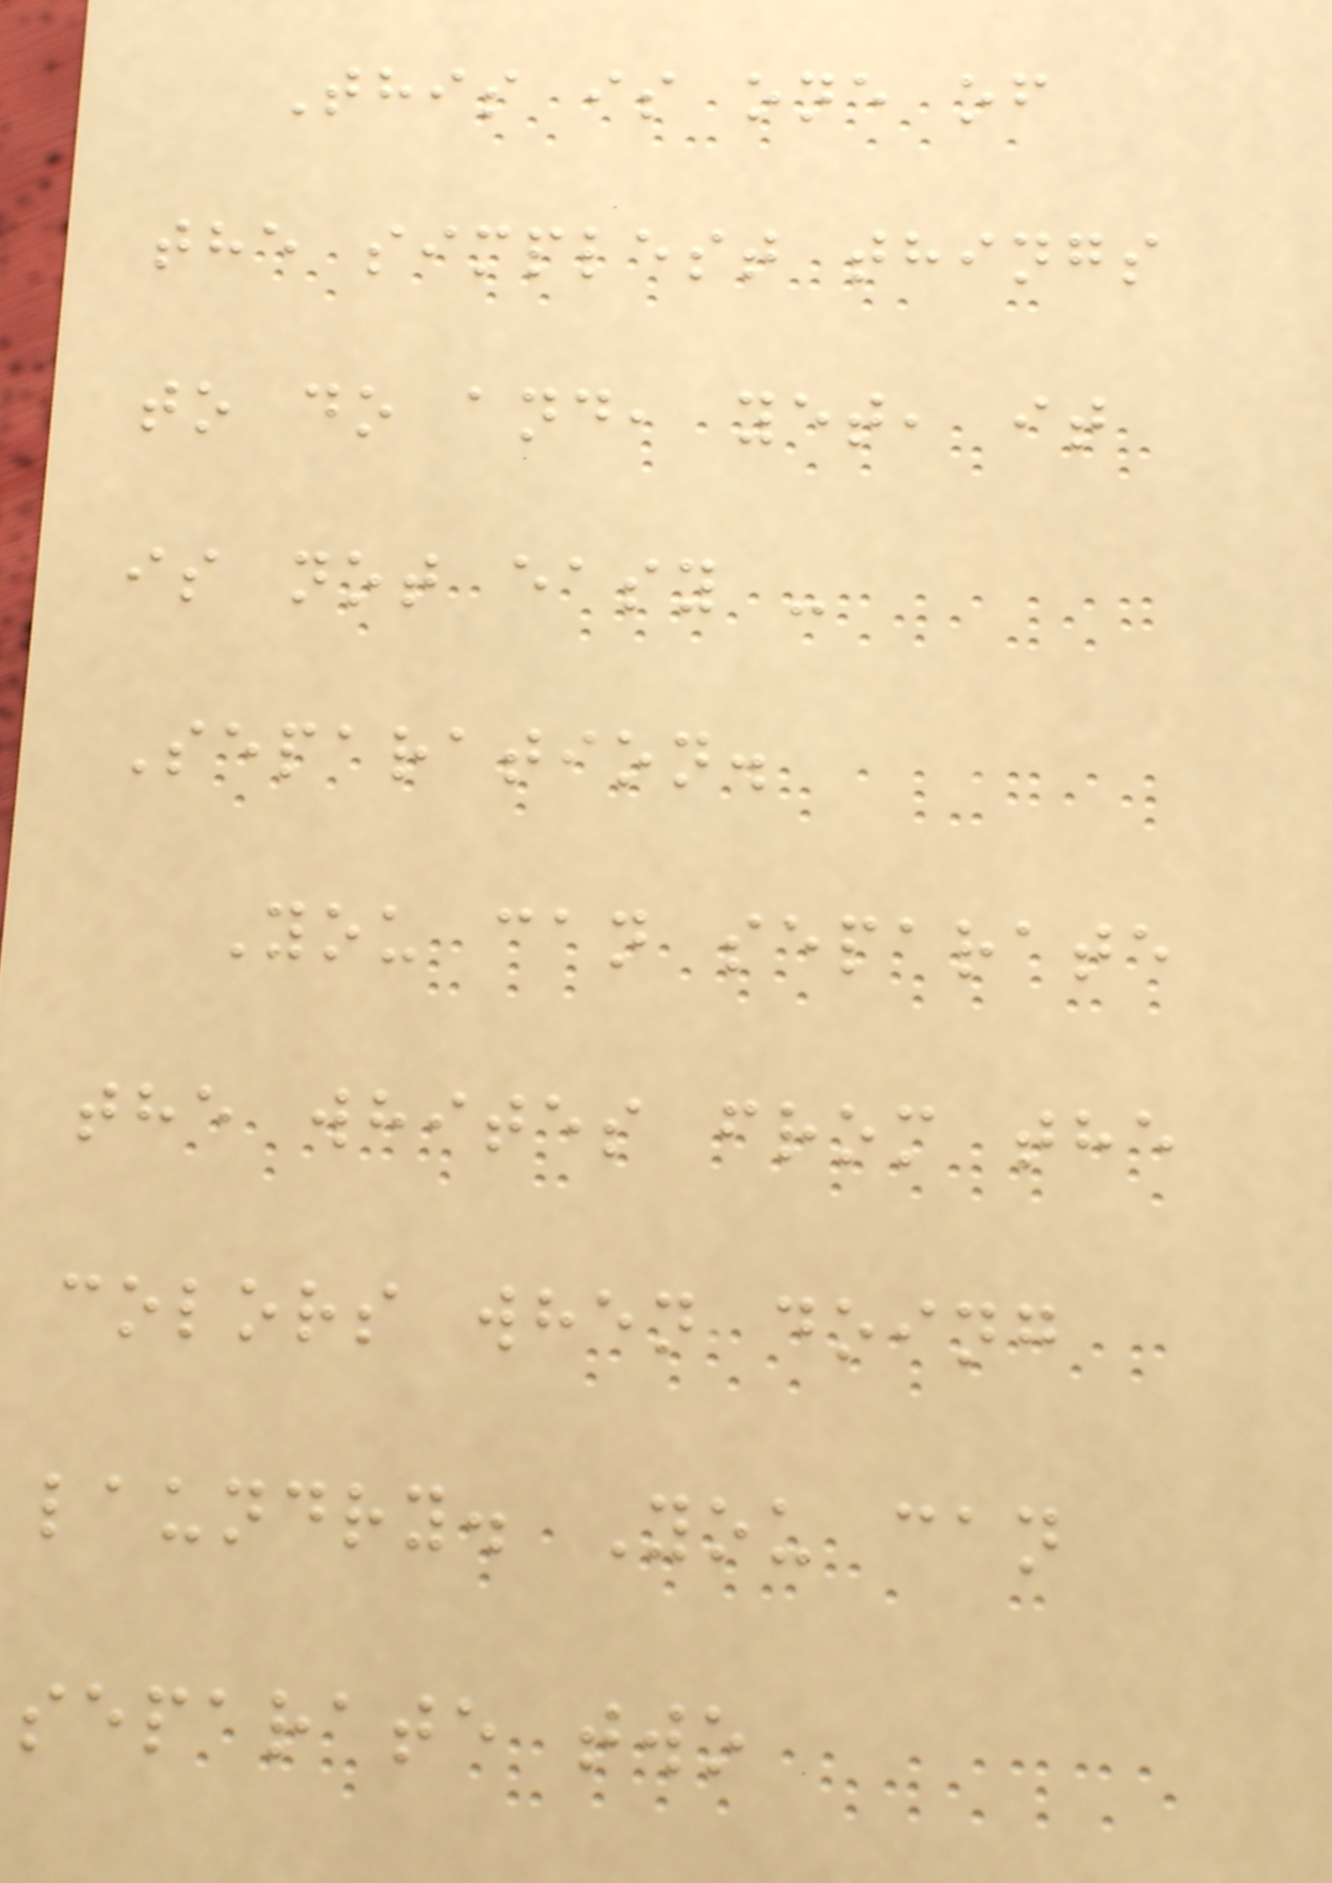This is one of
the simplest things
to do and, yet, it
is not easy -
Separation.
You can separate
the whites from the
colors when doing
laundry. You can
separate two
